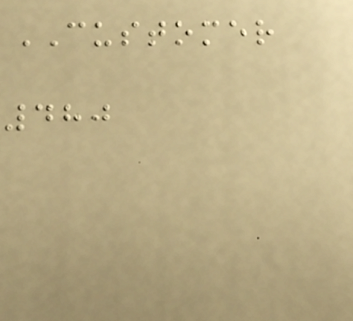CUSTOMER
480
